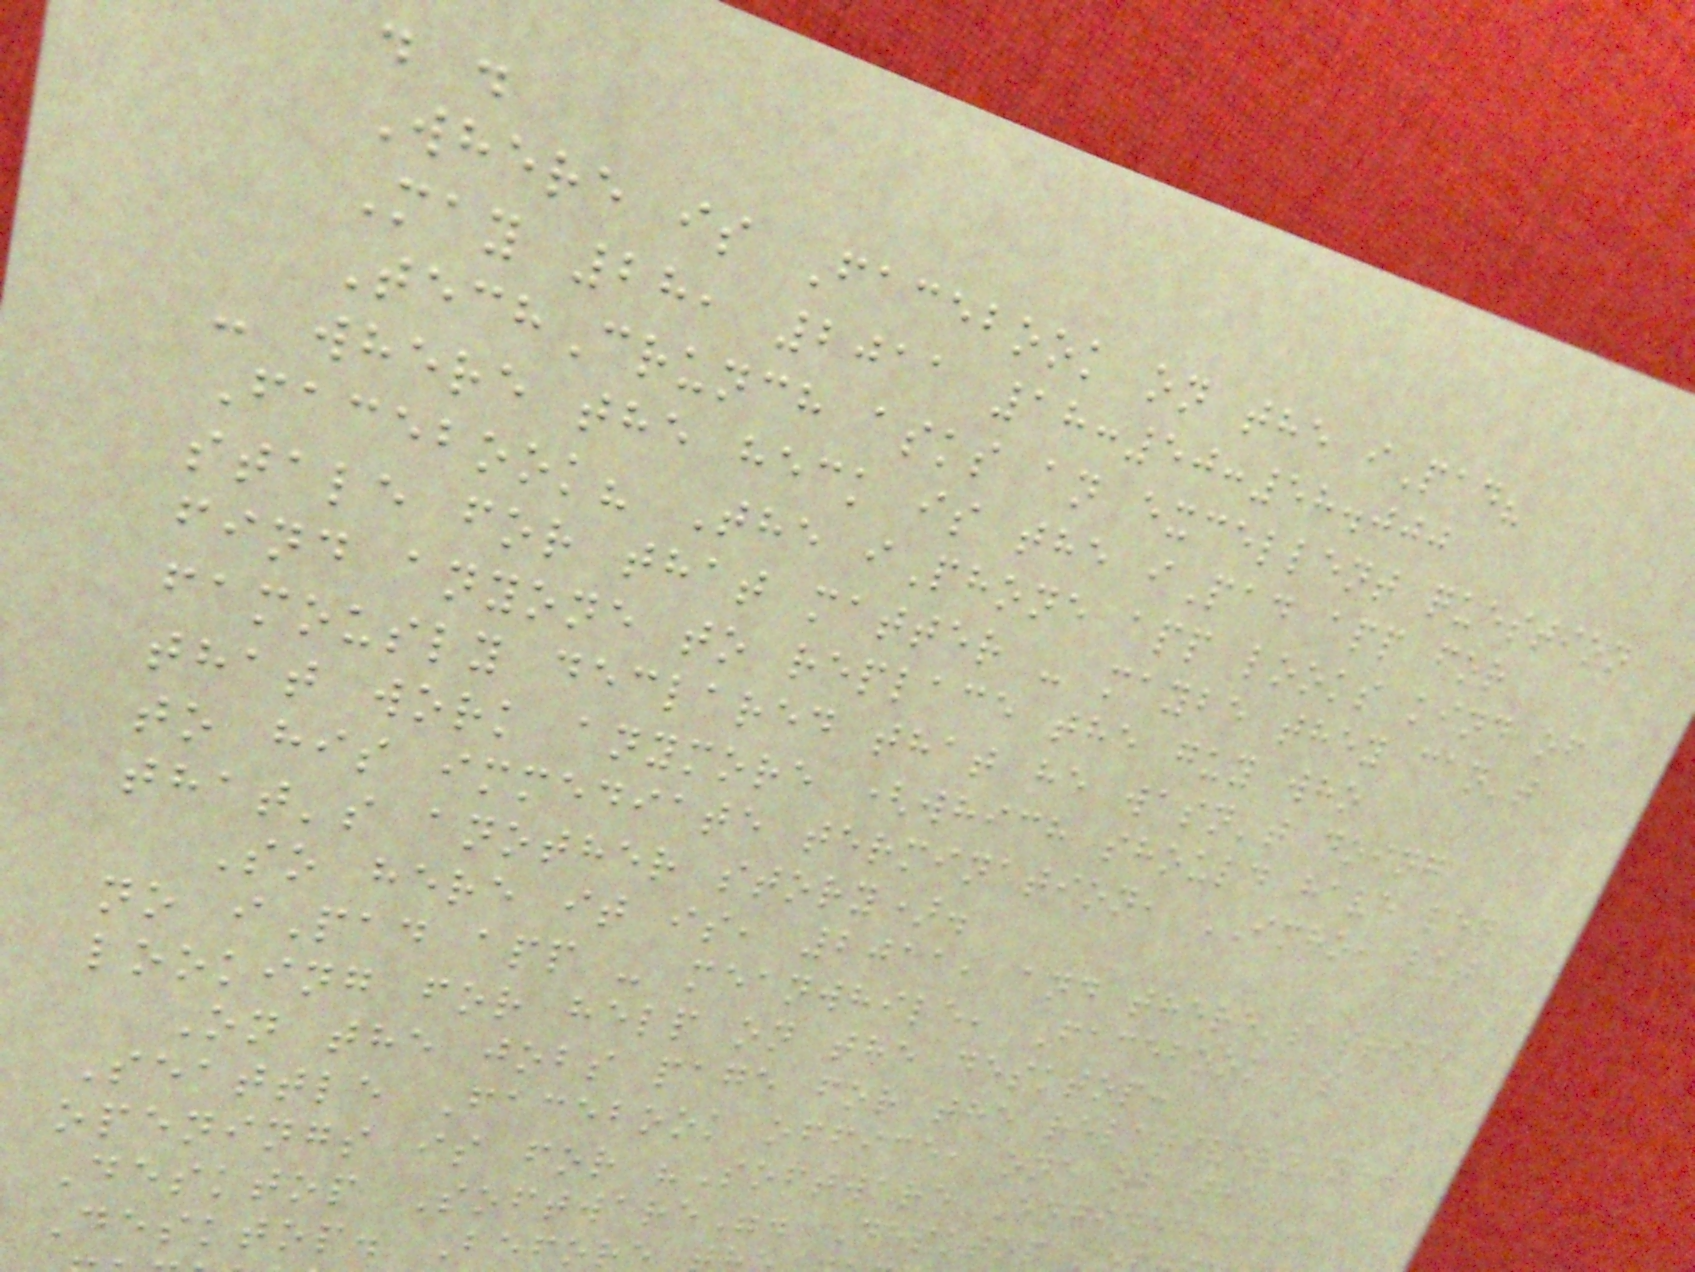. .
Where is Facebook on the iPad?
May 28, 2011 18:50:58.000
TechCrunch asks an excellent question
- where the heck is the iPad app for
Facebook? The iPhone app looks kind of
stale for that matter - maybe they can't
find anyone to replace the guy who
famously declared that he wasn't doing
that work anymore (which should have led
to his immediate termination, IMHO, but
that's another story).
So here it is, 2011, and there's still
no iPad app - meanwhile, Facebook is
looking for help on the desktop:
On the jobs page for the relatively new
Seattle Facebook office, one of the
openings is for "Software Engineer,
Desktop Software". Desktop
Desktop. Before
